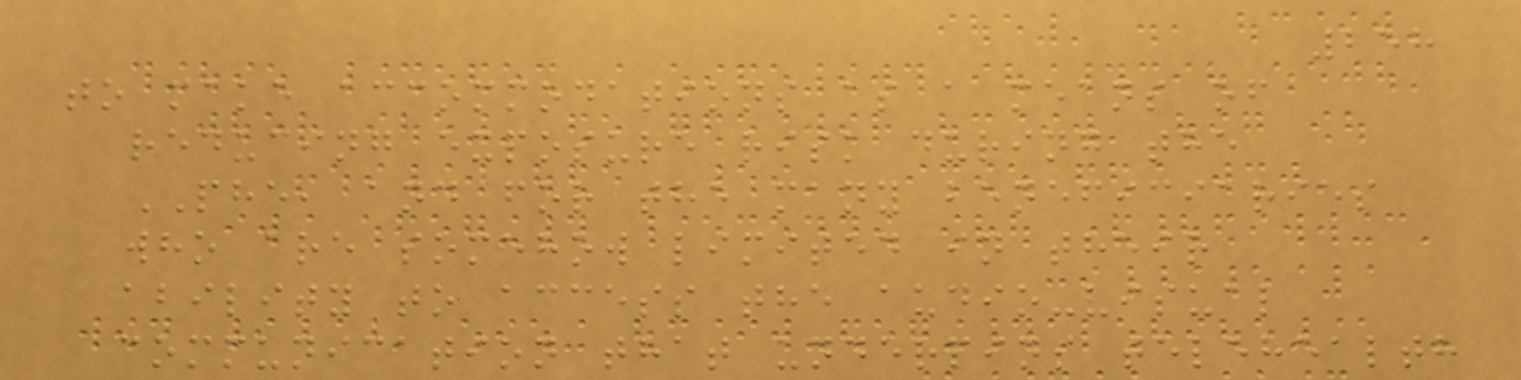258
to make accommodations as a means of
reducing exposure risk during the
PHE, and for the many beneficiaries
who are somehow limited in their
ability to access the audio-visual
communication that underpins telehealth
